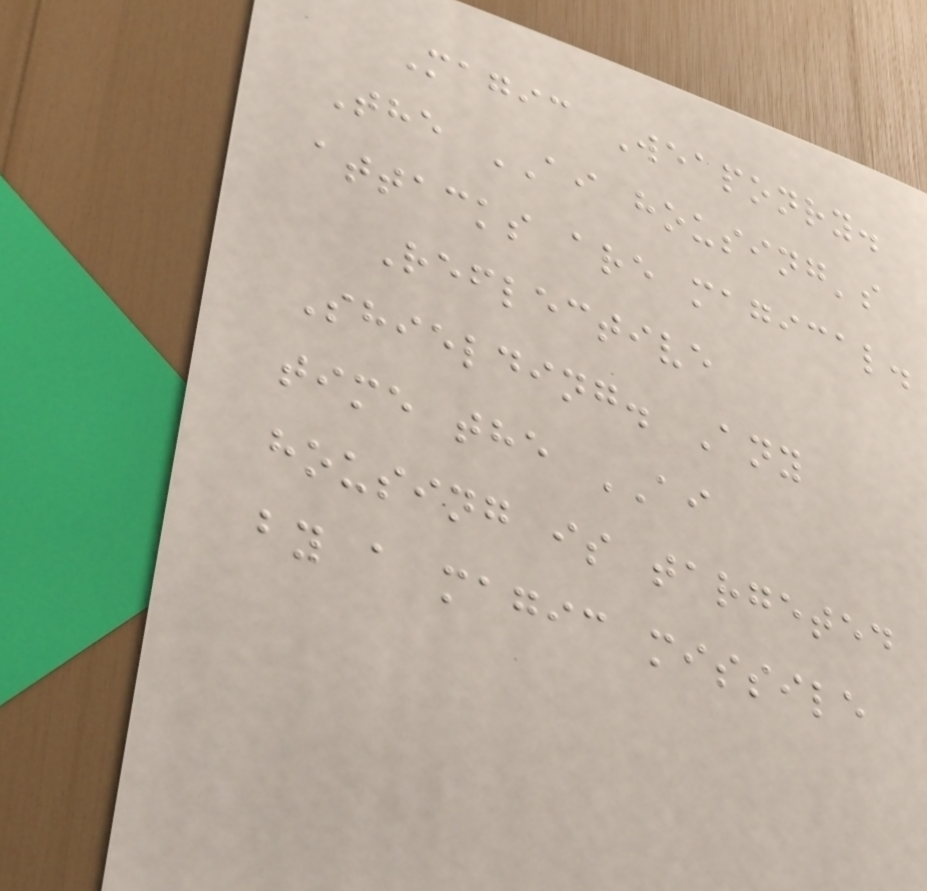Magic Weaponry.
The AI housing's
attacks are magical.
Reflective
Shielding. Any
time the AI
housing is targeted
by a magic missile
